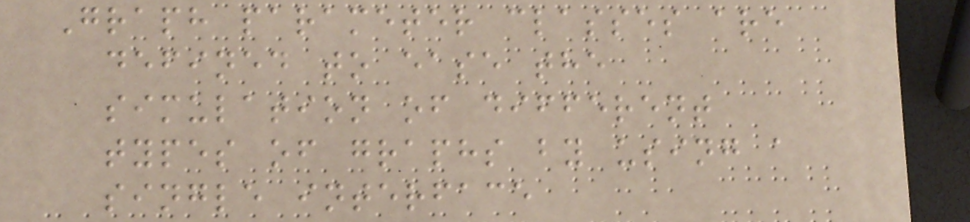Graph parameter classes are
defined to ease the
simulation of different
types of graphs by using a
single interface
